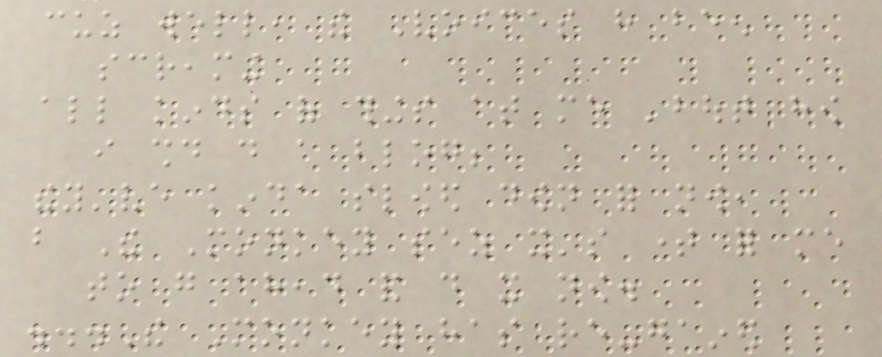cuz well, the Voices have been
screaming
all kinds of things at me 'bout how
i should do a blog;
they've kinda slowed down for now,
but The Monkey sez it's time for me
to go ahead and do it now.
...The Monkey has re-gained
